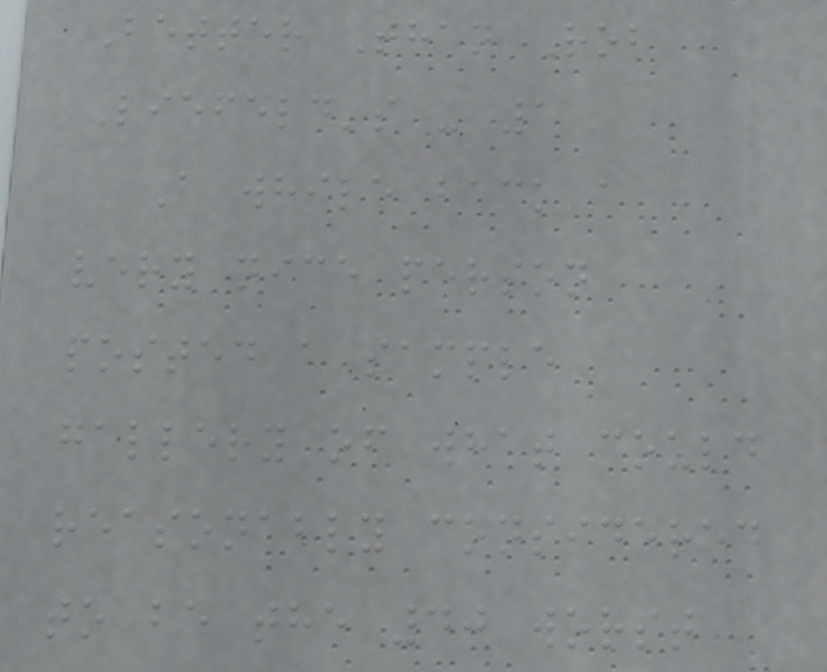Better Than Rob
Liefeld's - 1
A while back a
very nice person
posted a sample
gallery of what could
reasonably considered
to be the 40 worst
